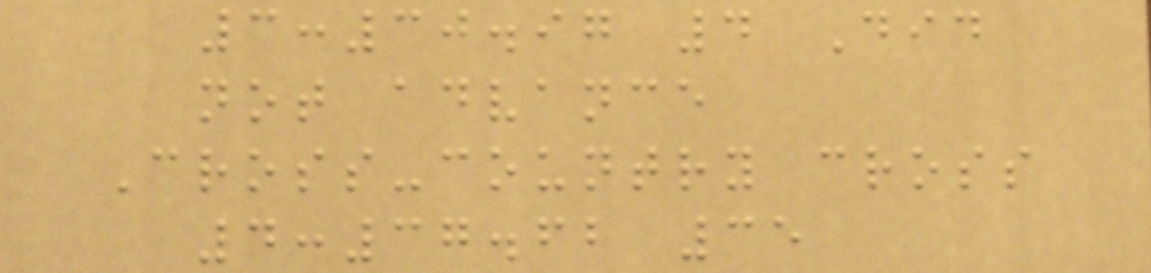3:30.97 4 Did
not advance
Cross-country cross
4:37.62 35
